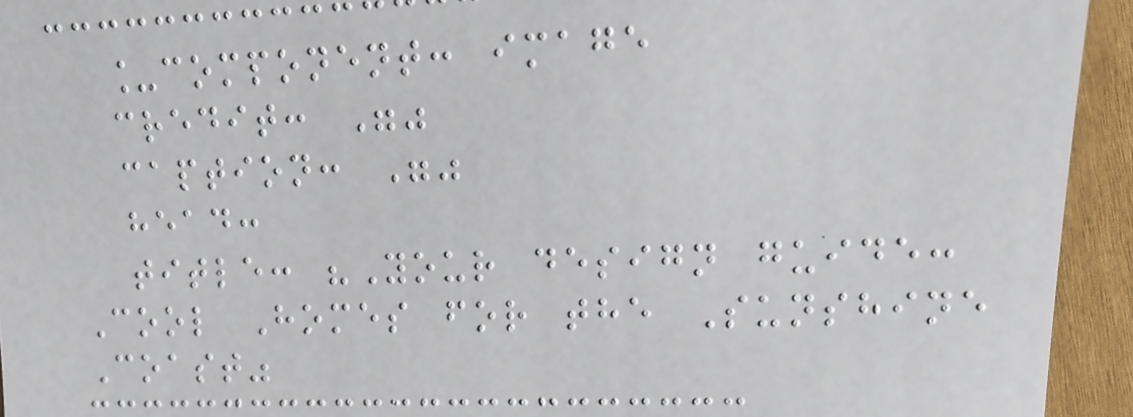_component: image
credit: ""
caption: ""
head:
title: "Your design guide:
Cool Homes for the Sunshine
Coast"
